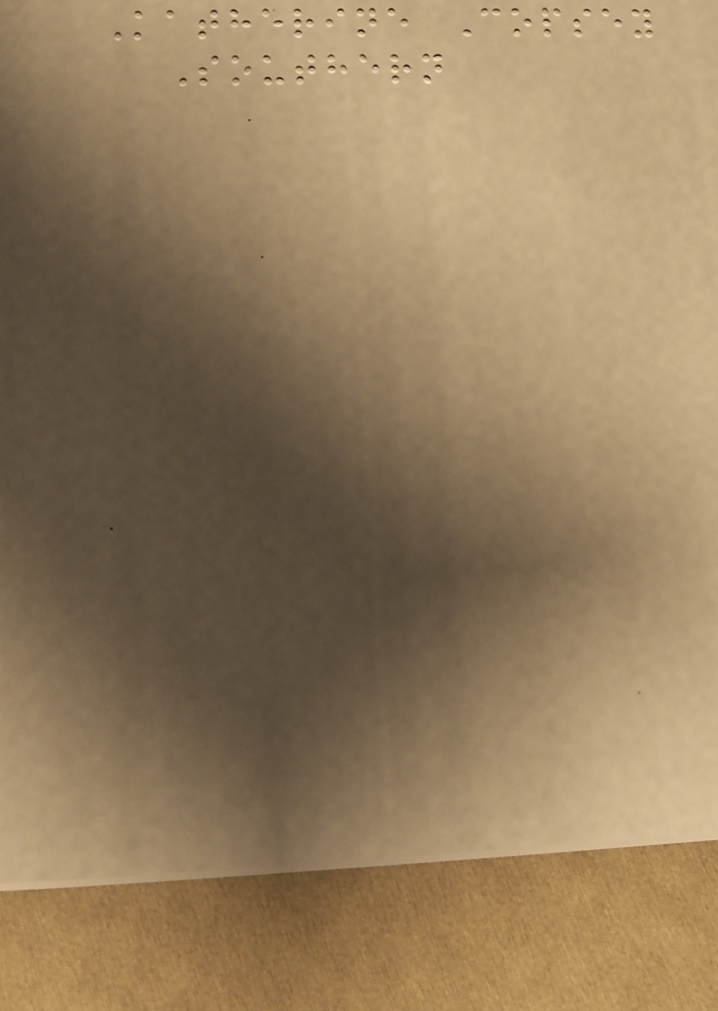Katherine Copsey
Southern
